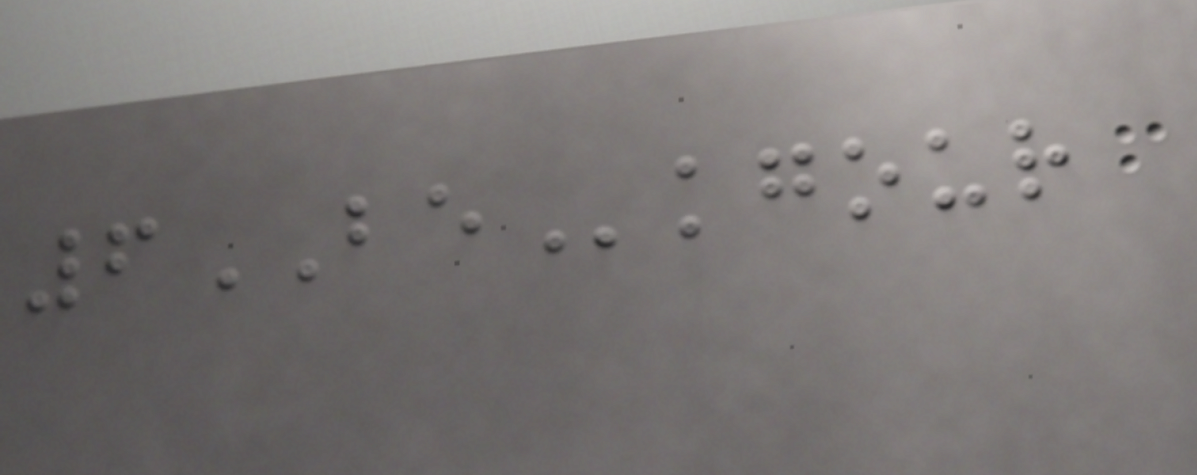6BEkgour
